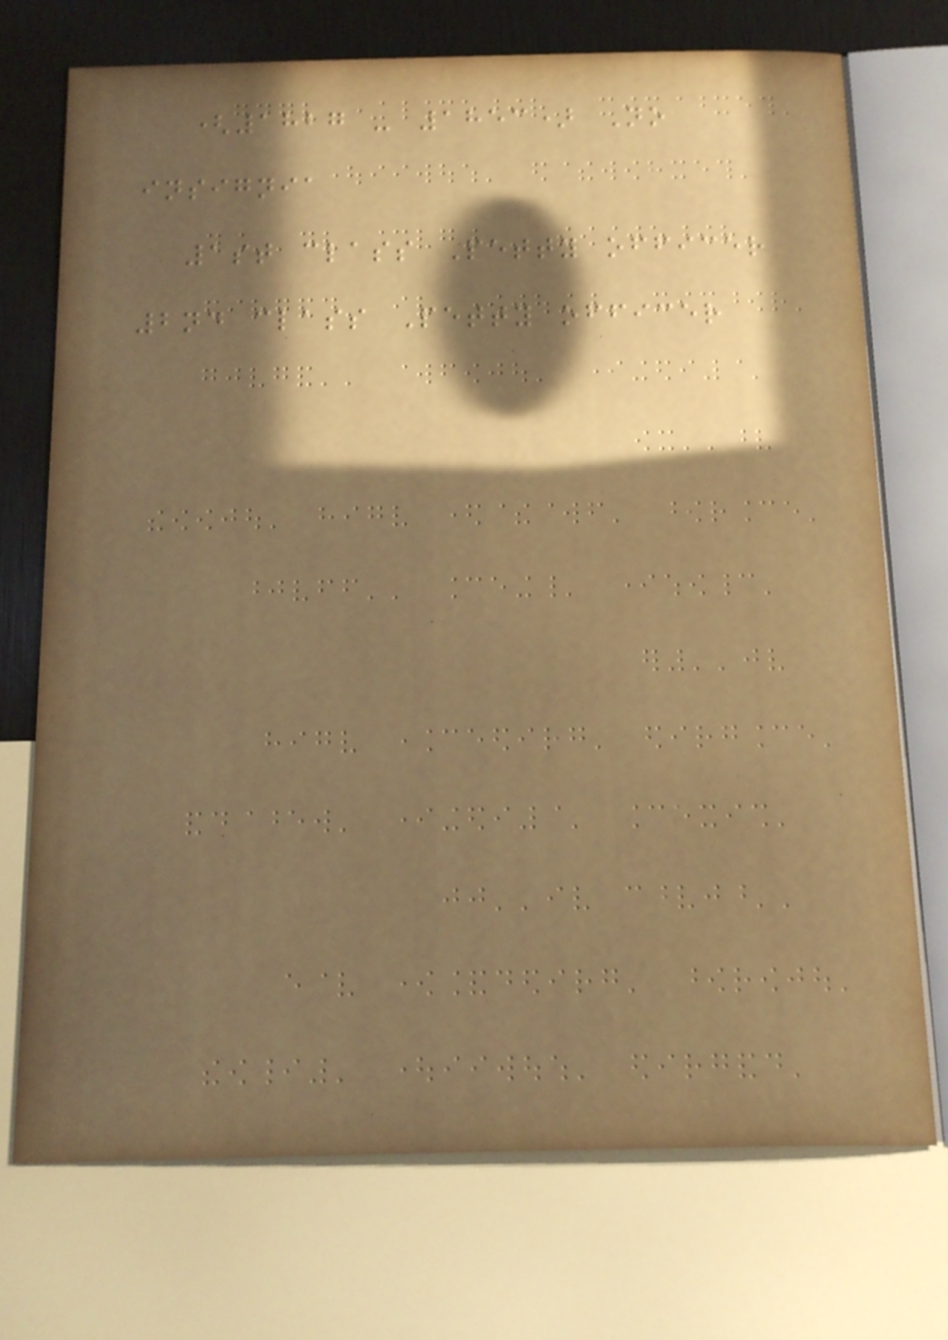(1827 - 1853) No
insignia
1st class Petty officer
2nd class Petty officer
